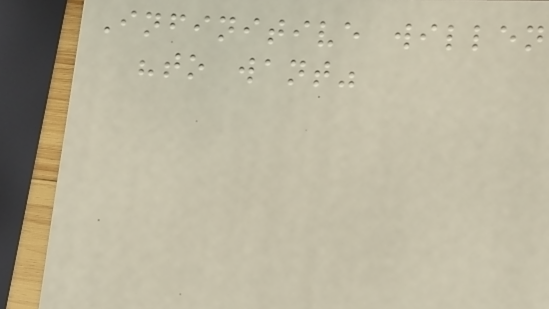Infinitive willen
"to want"
